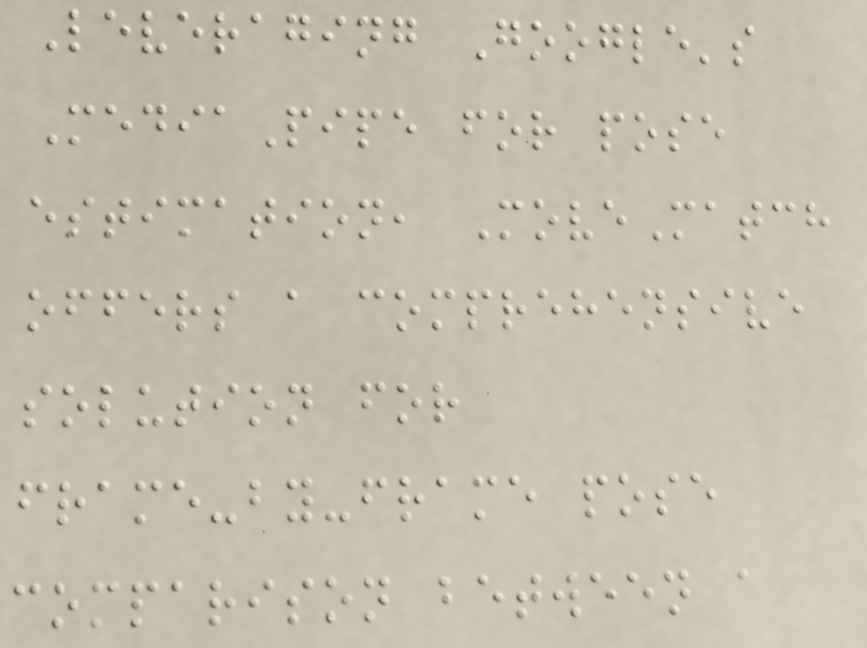Leveraging Google's
MediaPipe for pose
estimation, MoveMatch
offers a comprehensive
solution for
frame-by-frame pose
comparison between a
